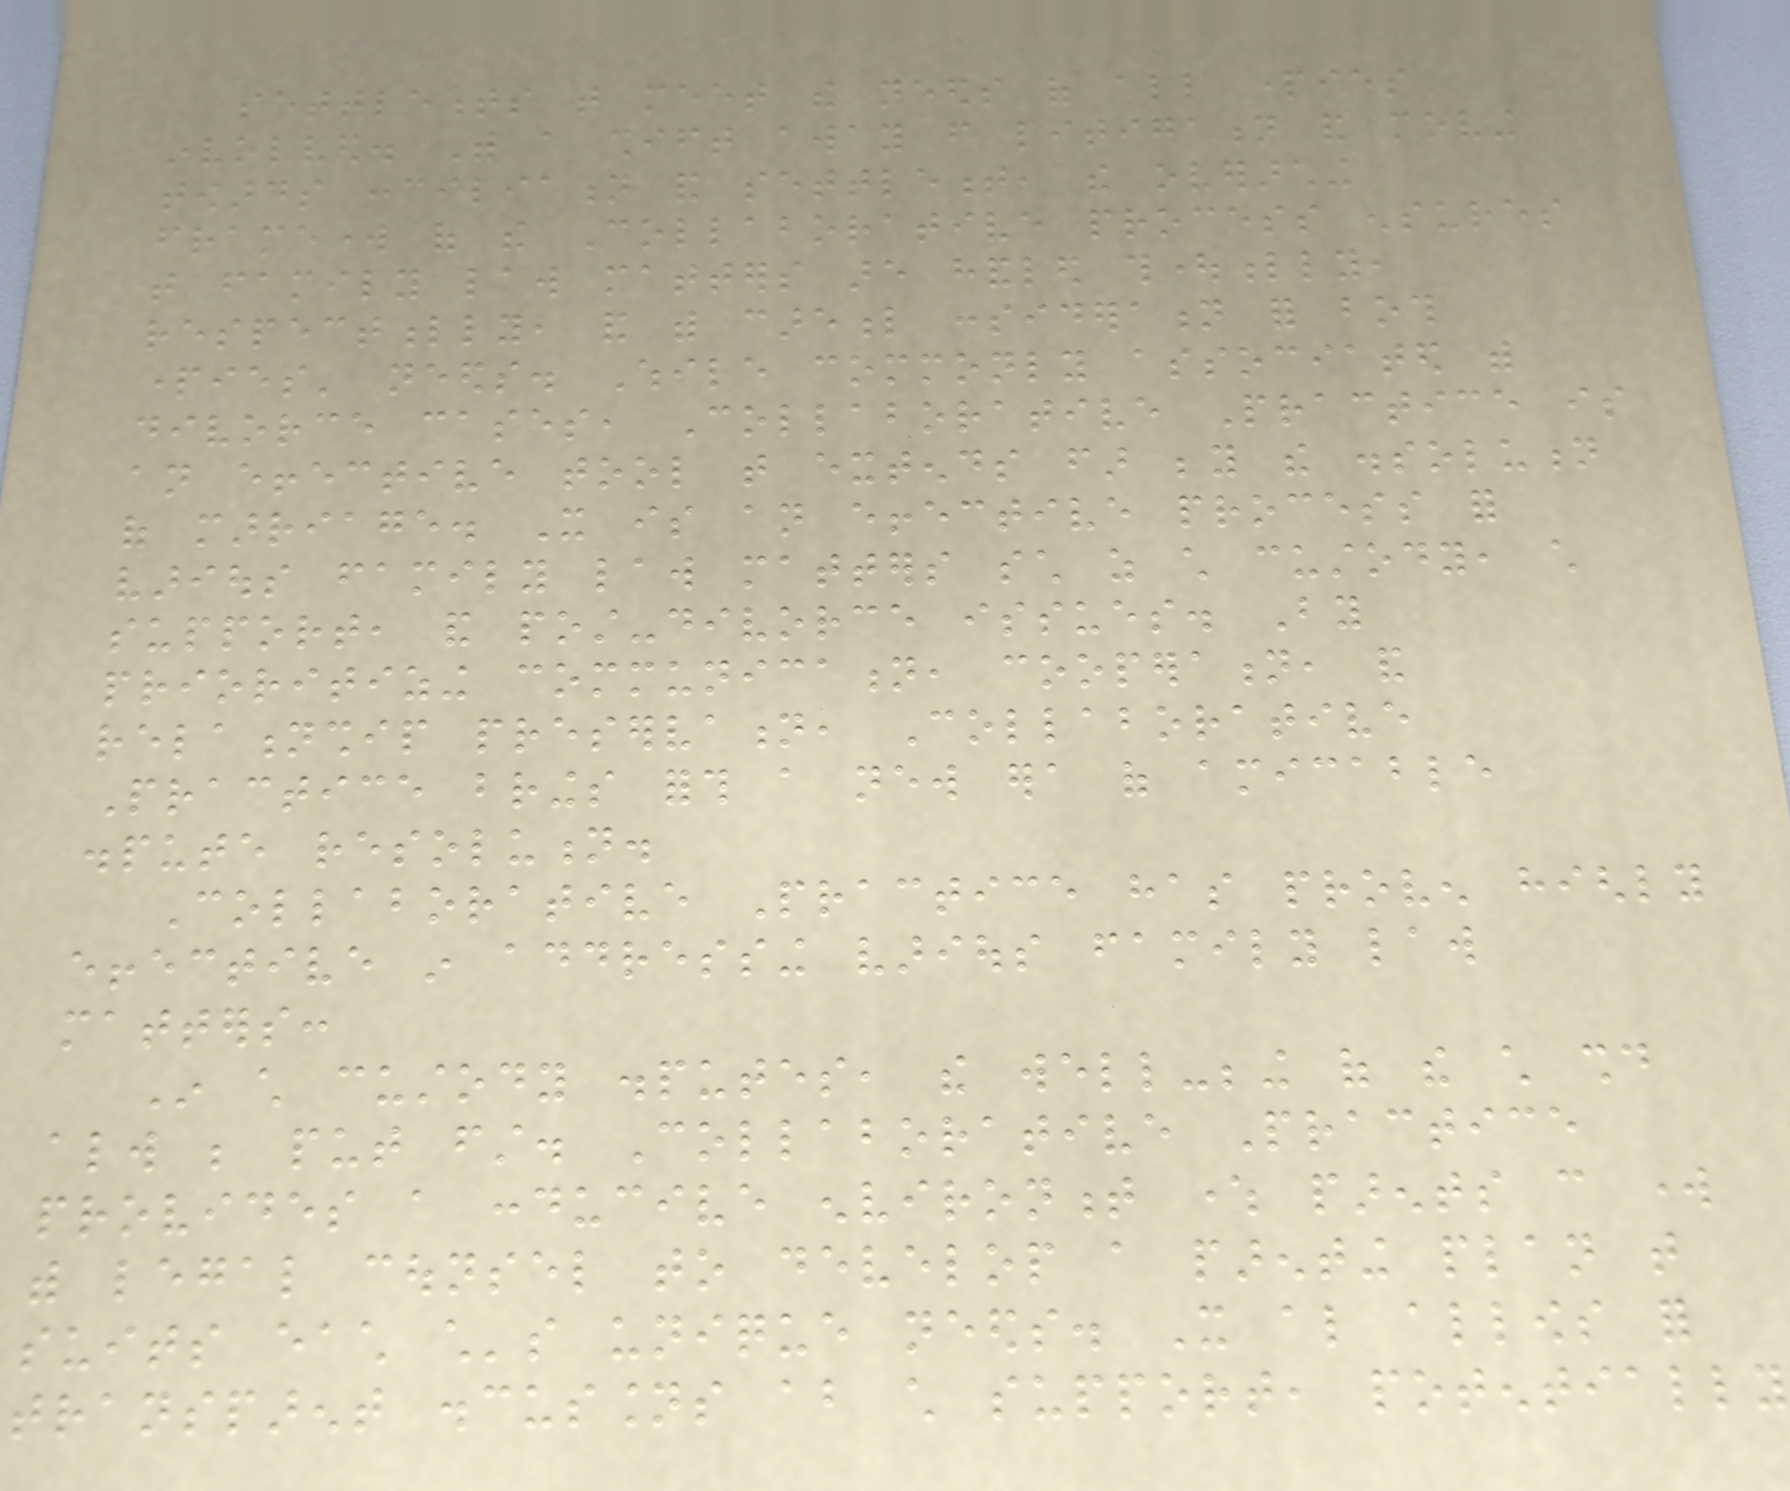settlements that meet the needs of all parties
involved. With a shift away from litigation and moving
towards conciliation and settlement, the overarching
framework of the Collaborative process ensures
that family law matters are handled thoughtfully,
respectfully, and with careful consideration for both
parties' needs. While commonly associated with
divorce cases, Collaborative Practice is
an effective tool that extends far beyond the dissolution
of marriage. It is an effective process for
various family law matters such as child custody, child
support, and post-divorce issues. By
prioritizing communication, cooperation, and
relationship preservation, Collaborative
Practice brings forth a new era of amicable
dispute resolution.
Collaborative Practice has proven highly
effective in addressing various family law
matters:
In child custody disputes, the well-being of the child should
always be put first. Collaborative Practice
provides a conducive environment where parents can work
with legal counsel to develop a parenting plan that
suits each child's unique needs. It also allows for
transparent discussions about child support, potentially
